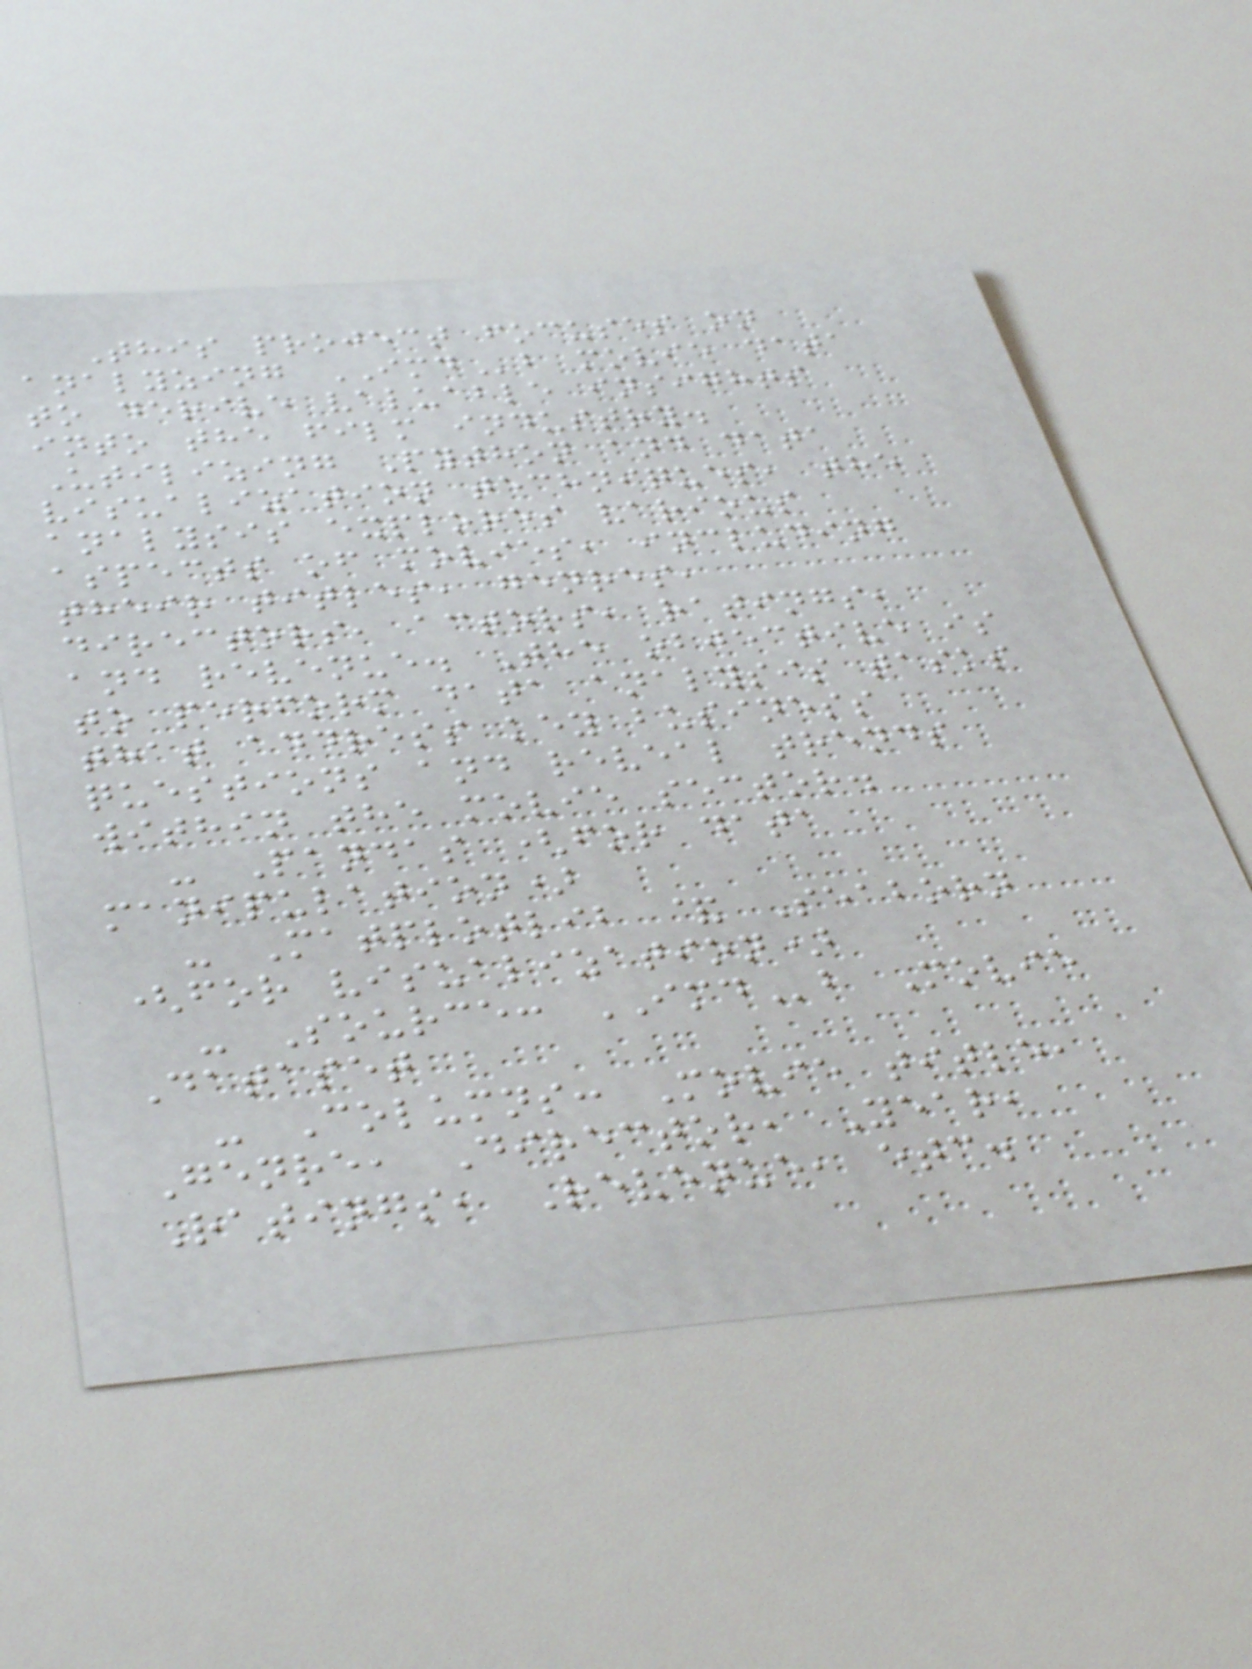This project focuses on
analyzing IMDb movie data
to derive valuable insights
into the film industry.
Utilizing Python and data
visualization techniques, the
analysis explores various
aspects of movies, including
their titles, genres,
directors, actors, ratings,
and revenue. The objective is
to perform data analysis tasks
that address key business
questions and reveal trends
within the movie sector.
- Pandas (for data
manipulation)
- Matplotlib & Seaborn
(for visualization)
- Source: IMDb Movie
Dataset
- Columns: Movie title,
Genre, Director, Year,
Ratings, Revenue, etc.
